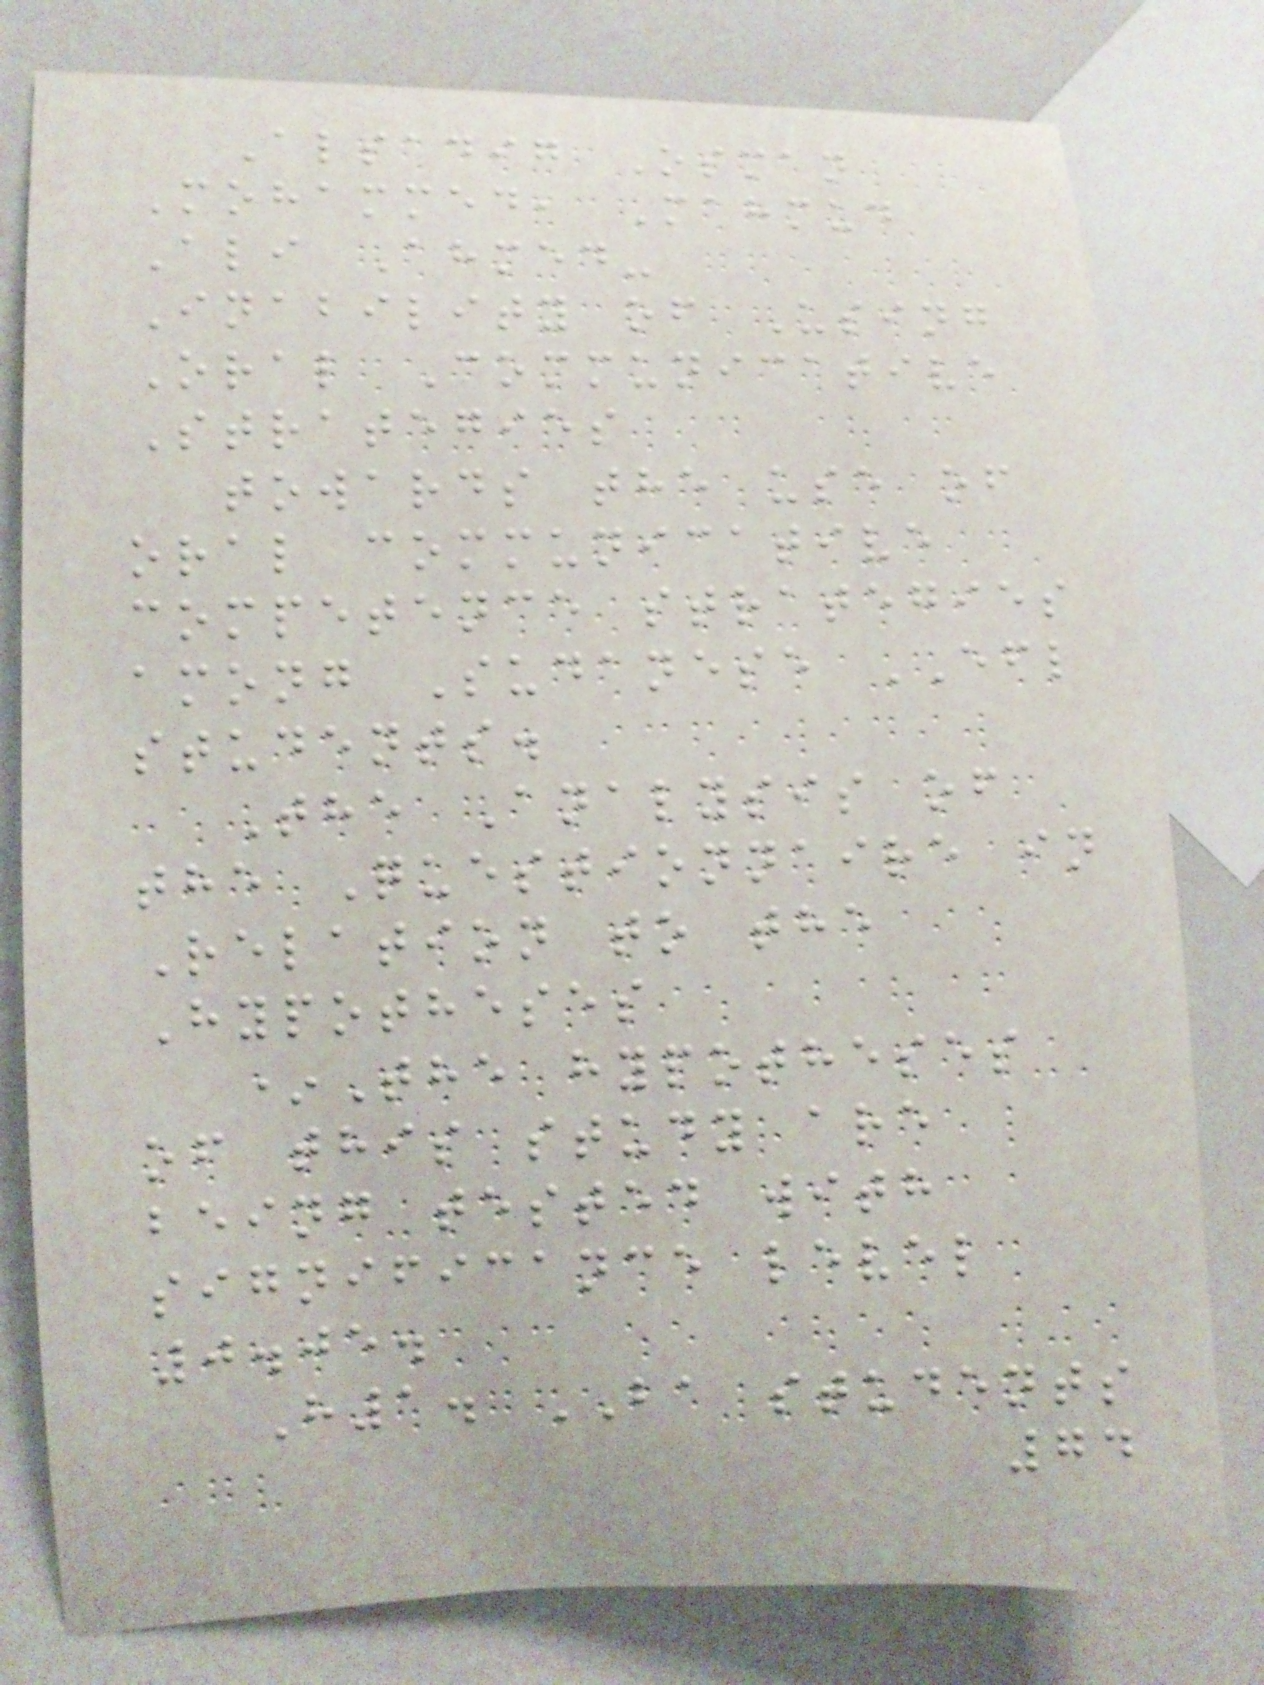Alsadig Osman
Mohammed, Mahmud
Ali Ahmed-
Inability of Using
Oral Communicative
Strategies
towards the use of
oral communicative
competence strategies
among Sudanese EFL
students.
The Analysis of
the Questionnaire in
Relation to the
Hypotheses
*The hypotheses
of this study are
being tested with
significance level
0.05.
H1. BA students
74
